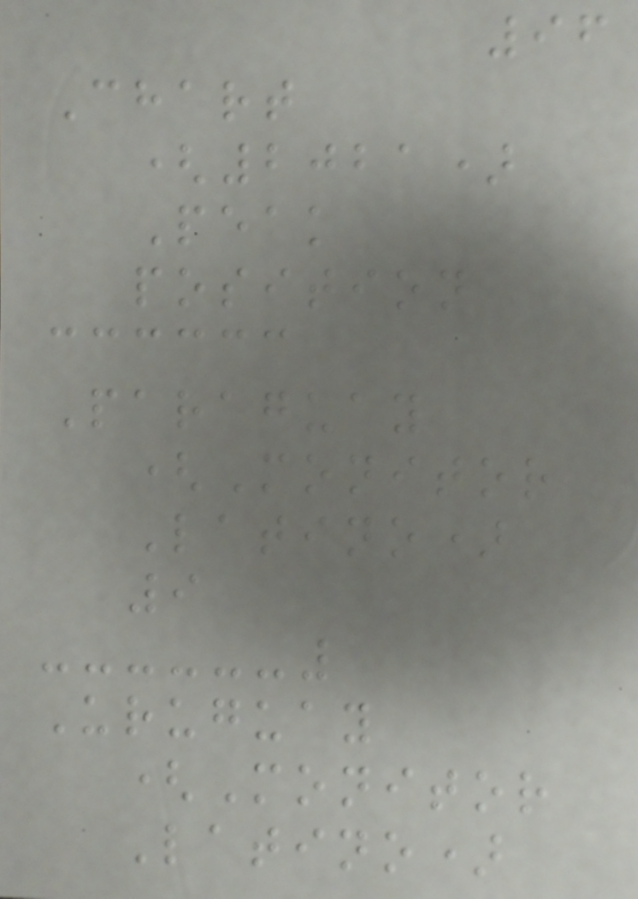96
Chart
(2021)
Peak
position
Paraguay
(Monitor
Latino)
9
Uruguay
(Monitor
Latino)
